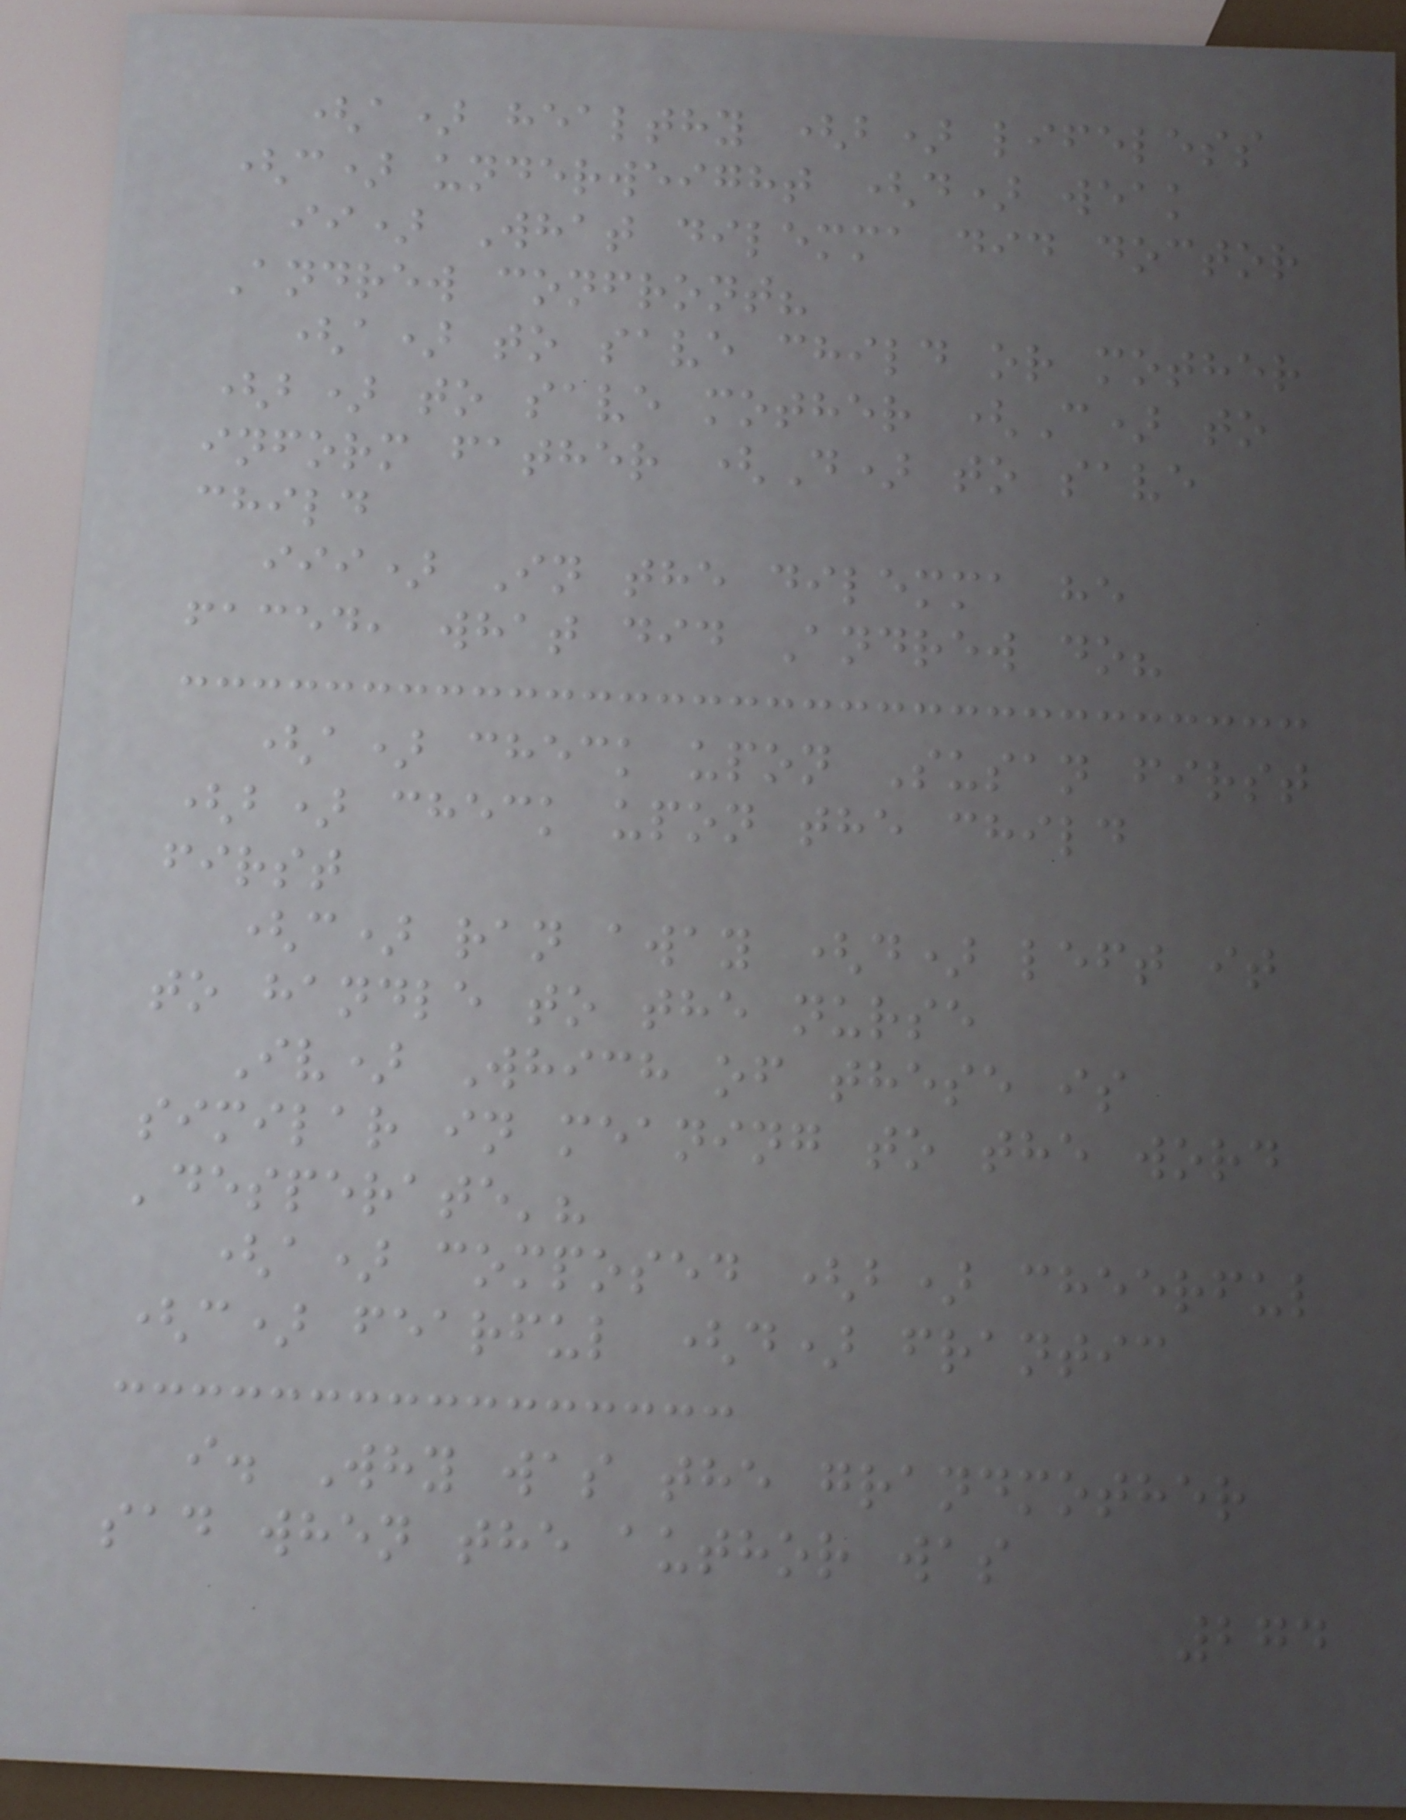(a) healthy (b) lifeless
(c) underweight (d) weak
ii) What dilemma did doctor
Andrew confront?
(a) to save child or mother
(b) to save mother (C) to
inform father (D) to save
child
iii) In the dilemma he
faced, what did Andrew do?
(a) check upon Susan first
(b) check upon the child
first
(c) ran away (d) left it
to handle to the nurse
Iv) Which of these is
similar in meaning to the word
'desperate'?
(a) composed (b) cheerful
(c) fearful (d) frantic
i. Why was the grandmother
sad when the author was
274
